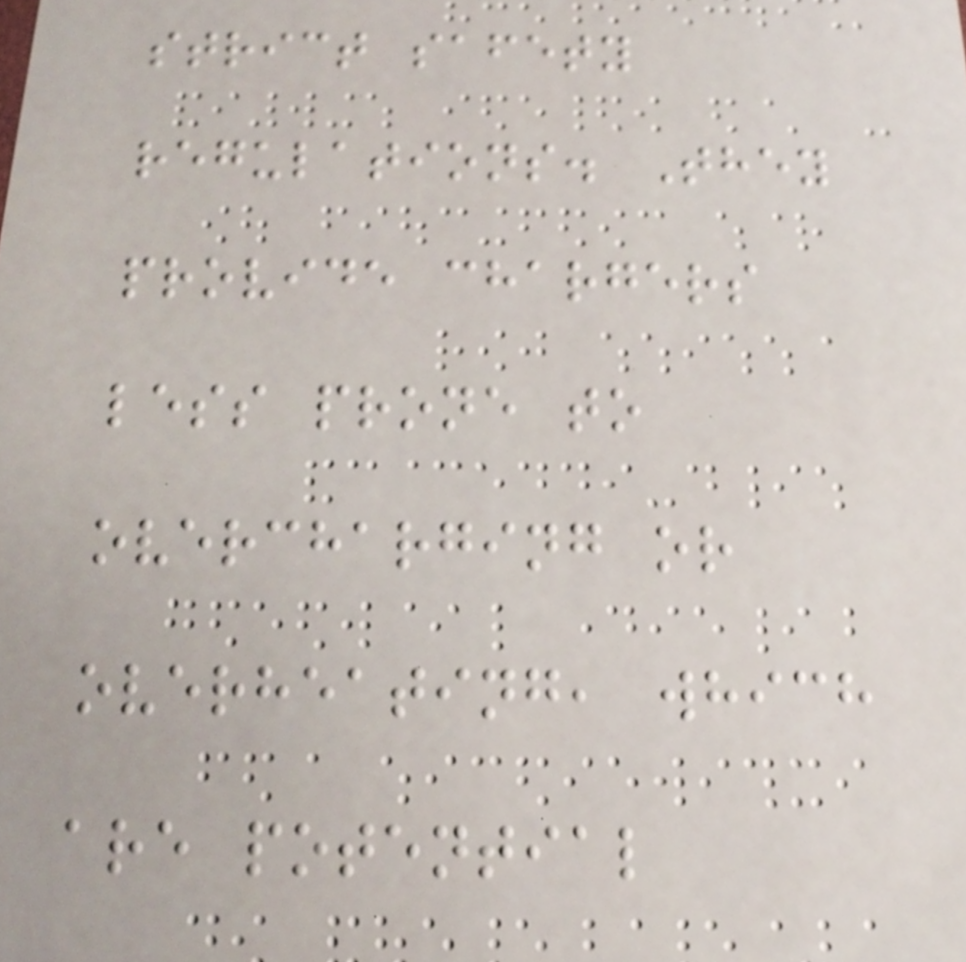strict safety
regulations. They
provide chargers
less prone to
overcharging or
overheating, which
are potential
